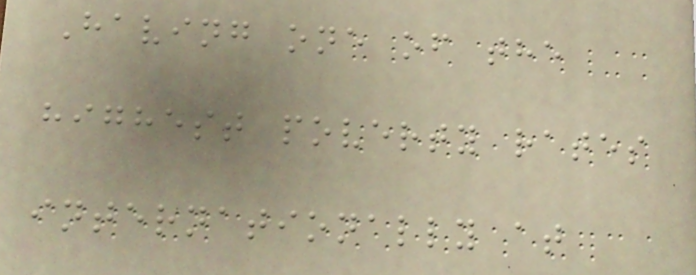Having one of the
highest poverty rates
internationally at
